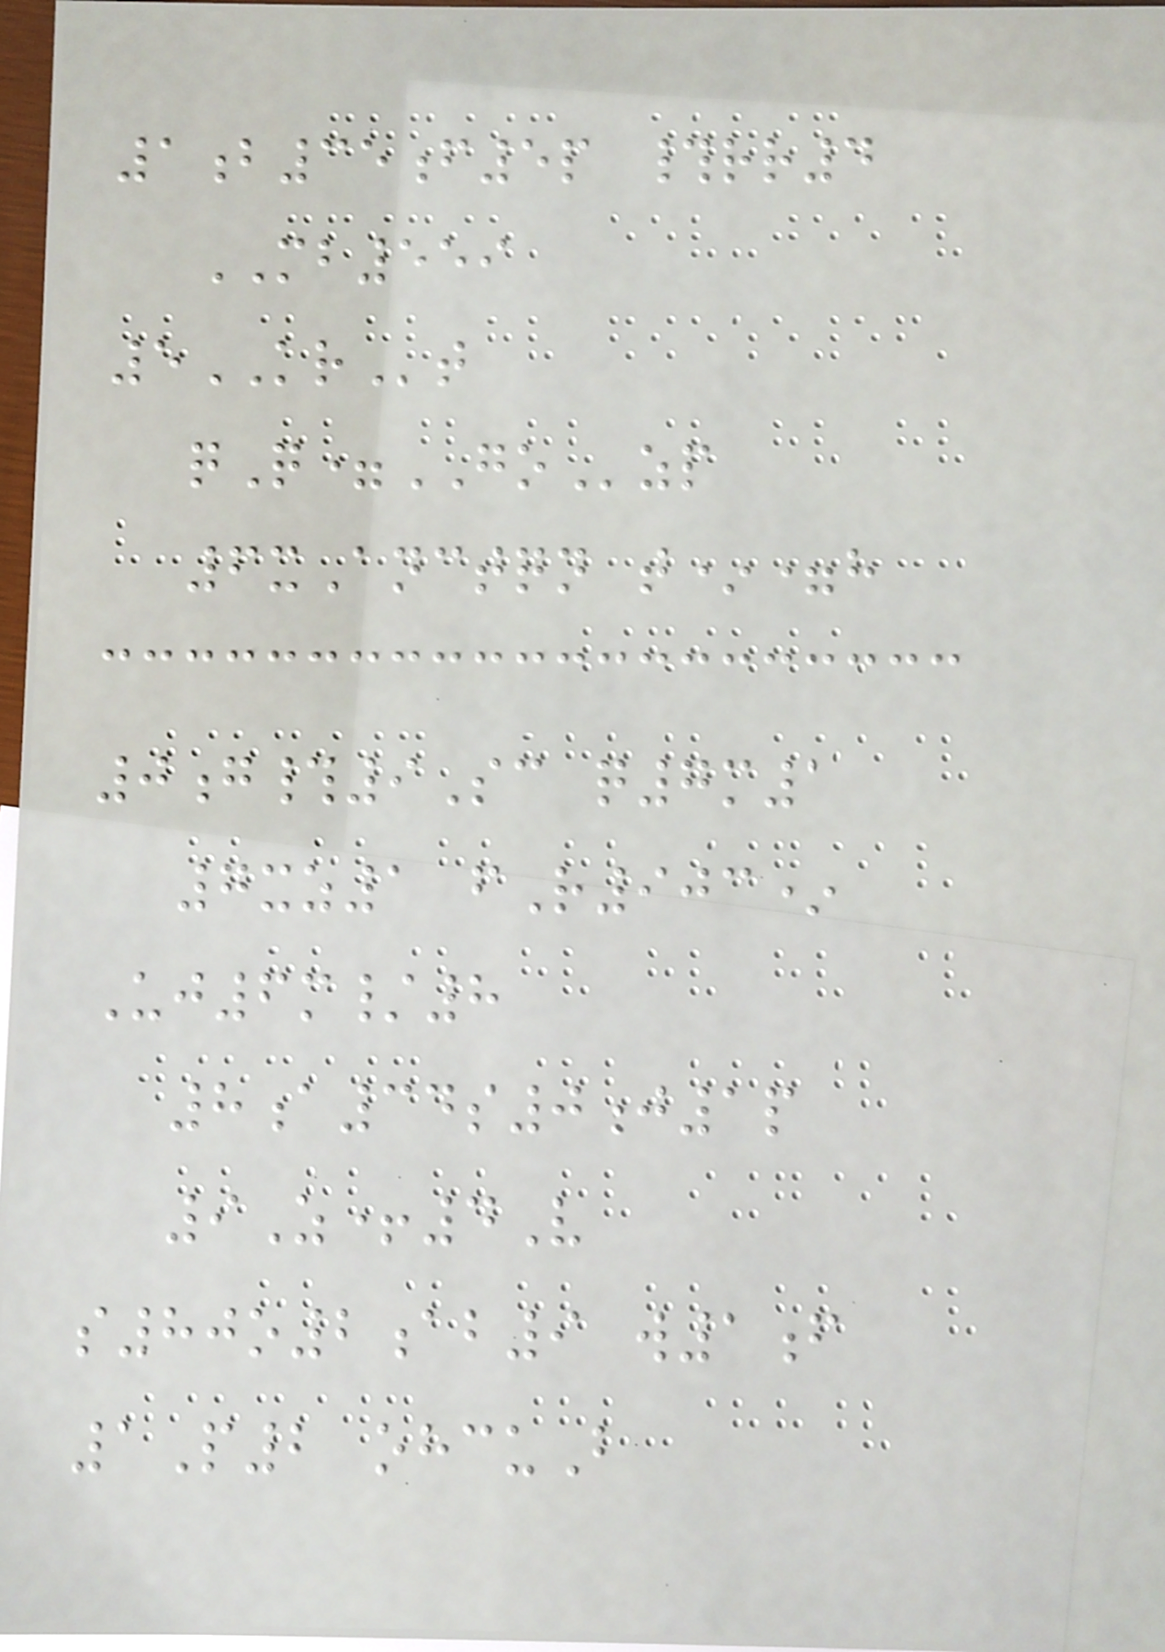1b35f5p #rr4
MB559
5KRt
qQ=GOzp
6xAnctqn t*=h
0g#9Sc q7m1
7xz1 fR903*
Uj6m/8
8a34s0j1p
9Z+4V
s80o2ab9 w1f
1P2 ohcuB
